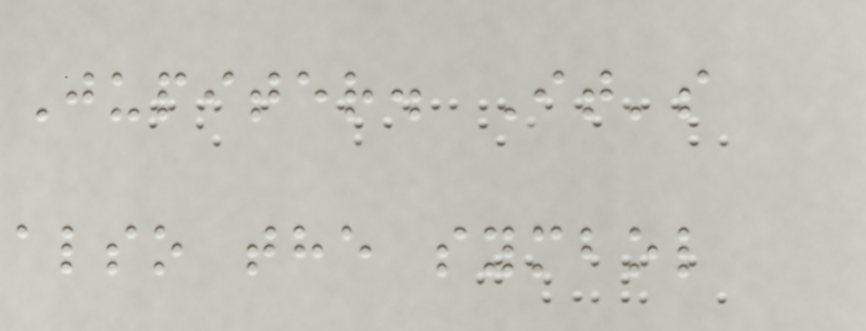Jupiter. It's
also the symbol
